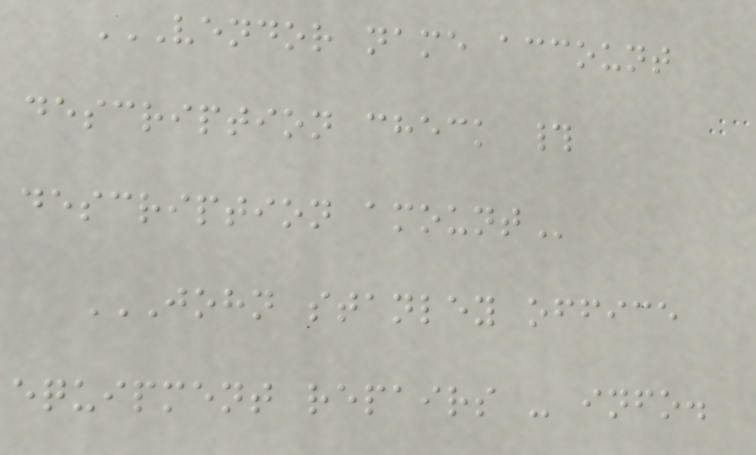VENDOR NAME ACCOUNT
DESCRIPTION CHECK #
DESCRIPTION AMOUNT
JOHN STANLEY OFFICE
EQUIPMENT REPAIRS - INFO.
